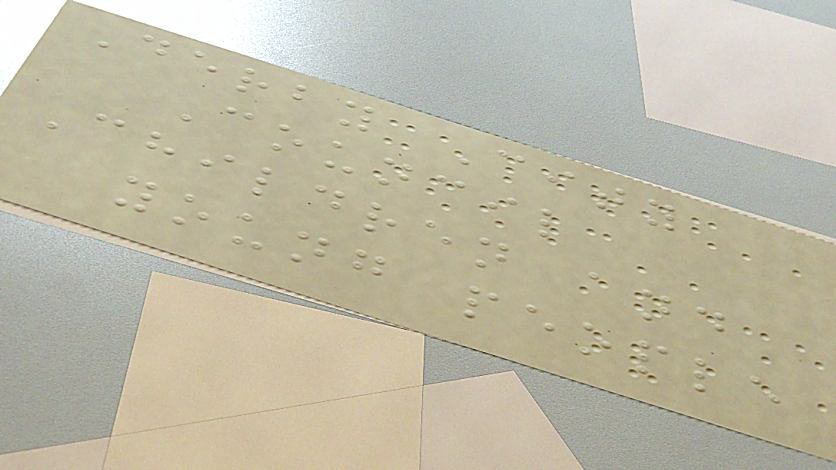Derby City
Council
Children and
young people
